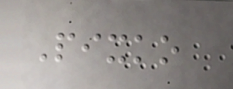Pixko
